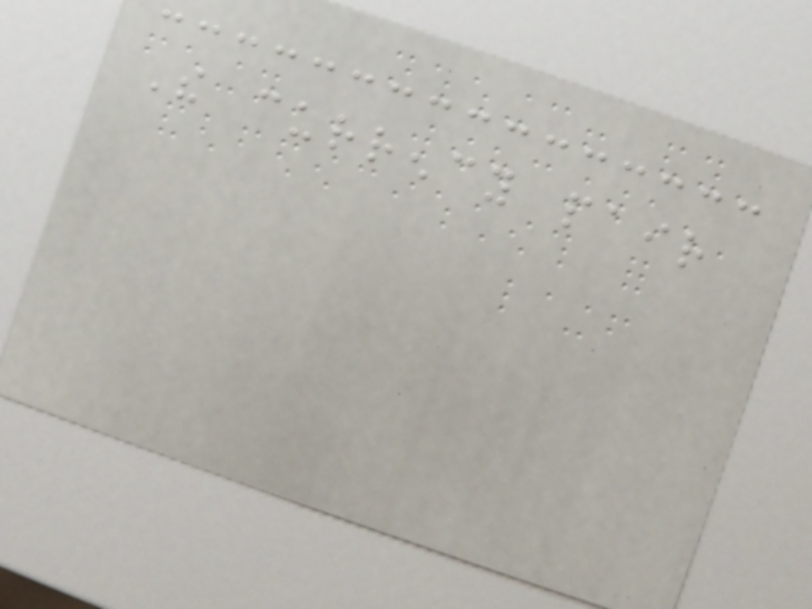The currency pair
